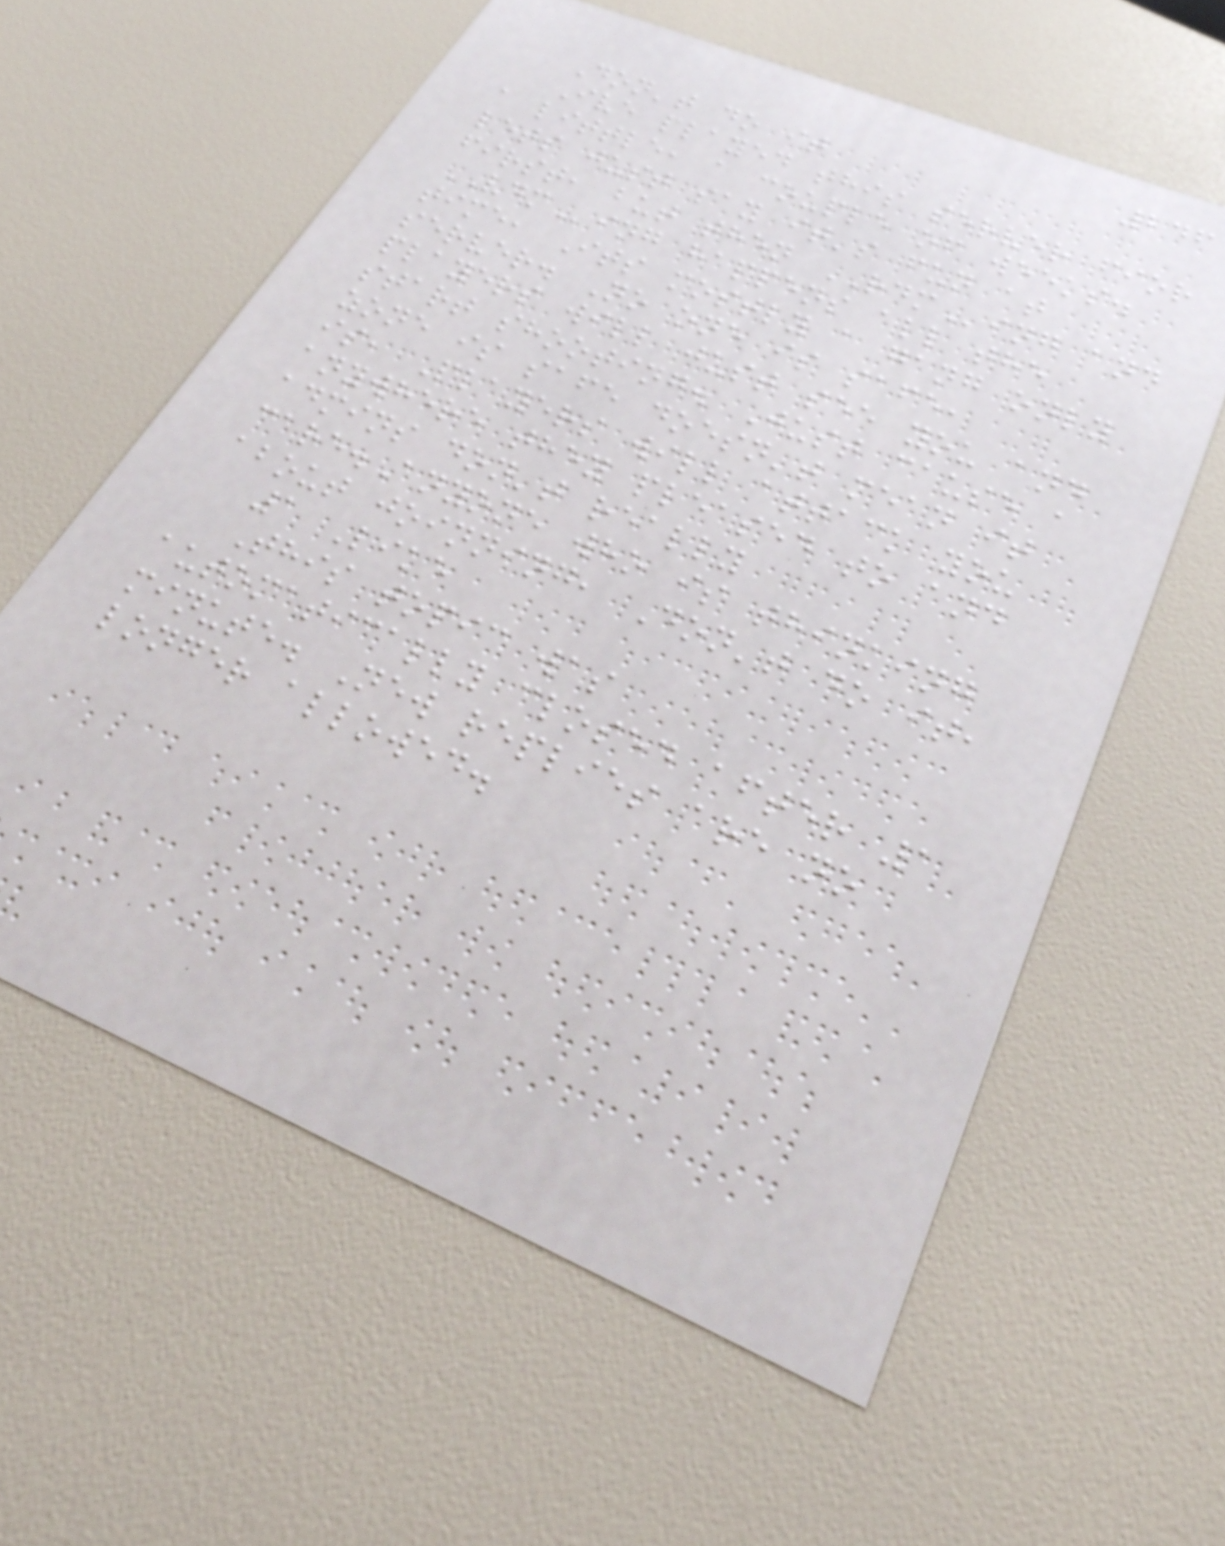246
Don't do it
Ive played this server fior
a little, a couple of weeks.
lets just say it's fun at
first, but then RDMing and
VDMing happens all the
time, Its mostly a gang only
server. No one is safe,
players will just see you and
start shooting. Just cause a
zone is safe doesn't mean it
is, Players will attack you
anywhere they pleased to and
admins don't really
care.Anyone who is thinking
about joinning, Don't do it,
1 Like
This topic was
automatically closed after 1
minute. New replies are no
longer allowed.
